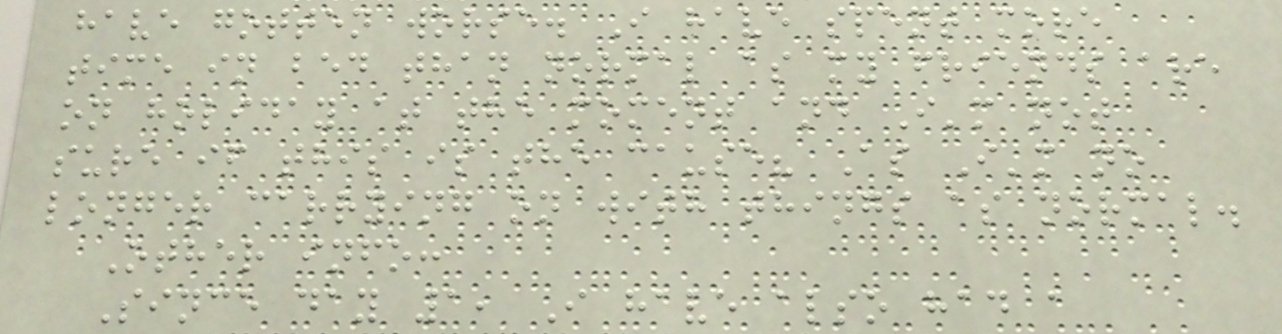have gotten worse. I have spent more
time in bed than normal as my friends are
on holiday at the moment and I'm not
sure if this is the cause? As I'm no
longer carrying on with things as normal.
Other info:
Since day 1, I have also had a
